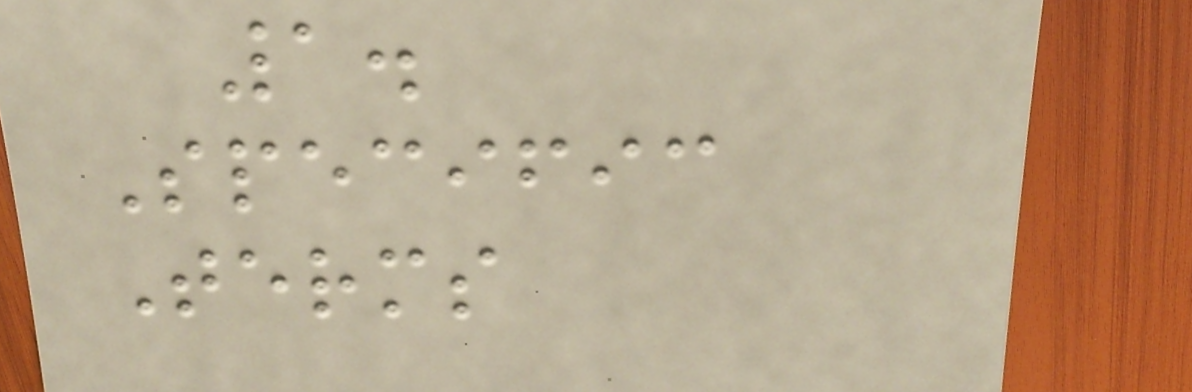1.
Specific
Terms
